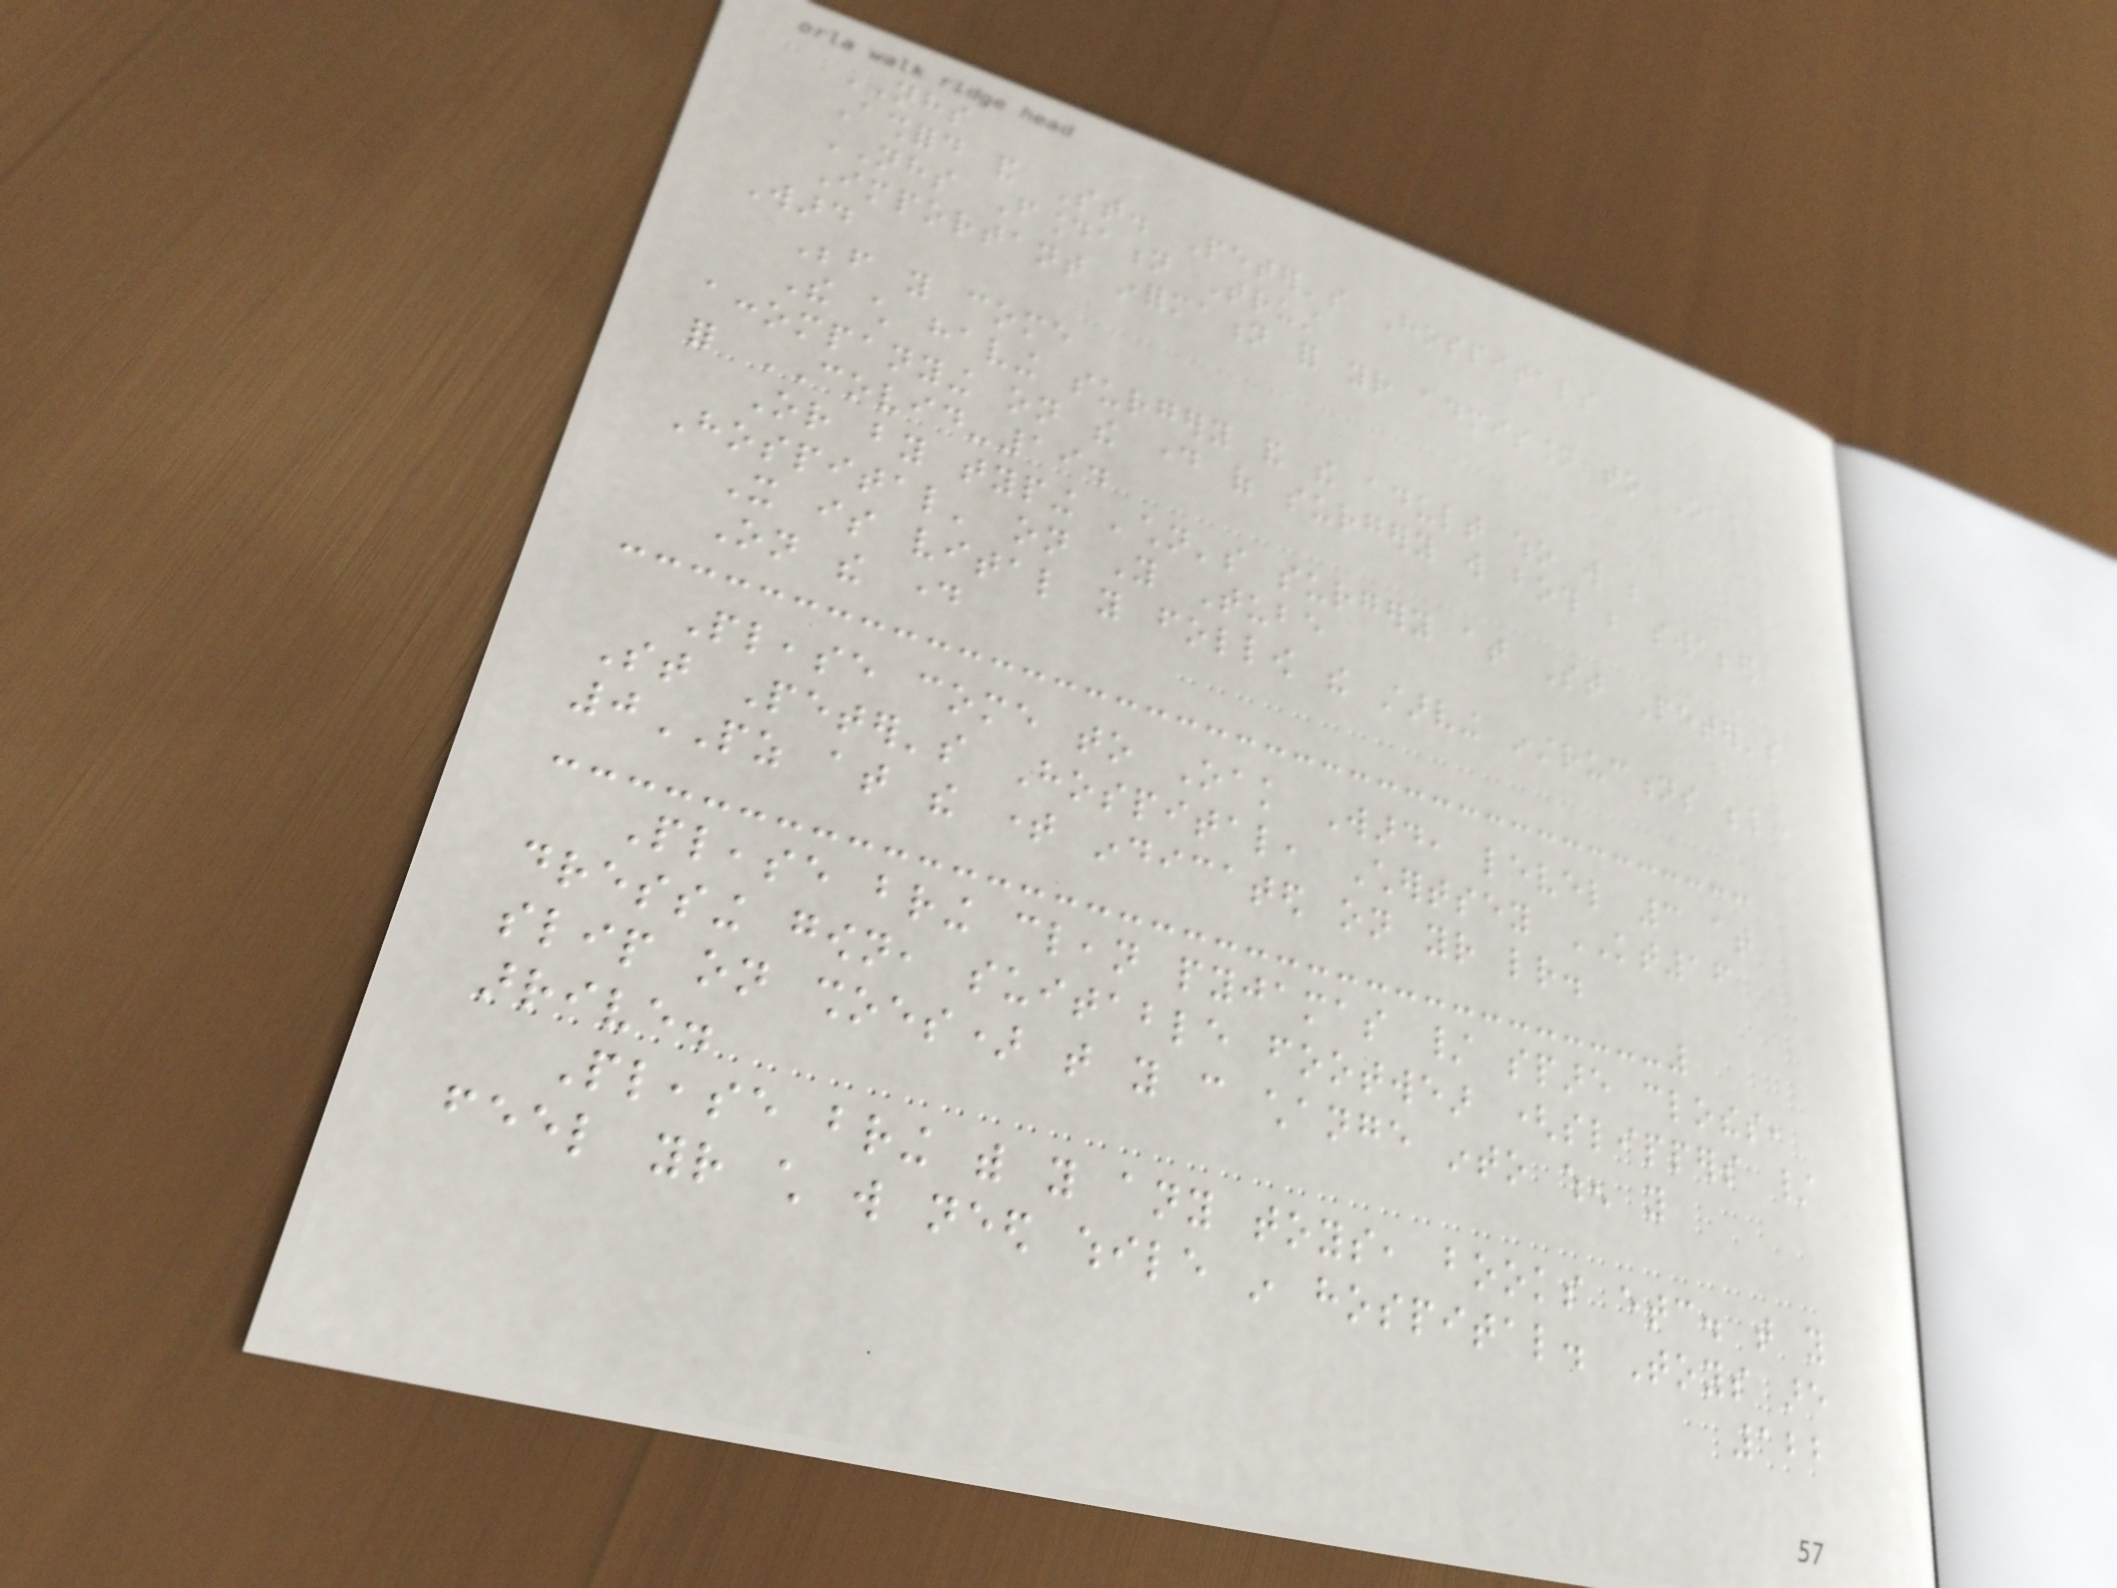NHS
Ashford and St. Peter's Hospitals
NHS Foundation Trust
Important information for your admission to Oak
Ward
Before you come
The child having surgery and the adult who will be
accompanying on the day of surgery will both be swabbed
for COVID-19.
Or by typing 'children's surgery at St Peter's
Hospital' on You Tube
It is vital you follow the starving instructions below:
On the day
Please come to Oak Ward, level 3 at
St Peter's Hospital, Chertsey KT16
0PZ at the time indicated on your letter.
Please bring clean pyjamas / spare clothes,
dressing gown, suitable footwear (slippers /
slip on shoes) that you can change into when you
arrive.
Please bring with you any toys, books etc. that you
feel your child will need while in hospital. Toys are
122
